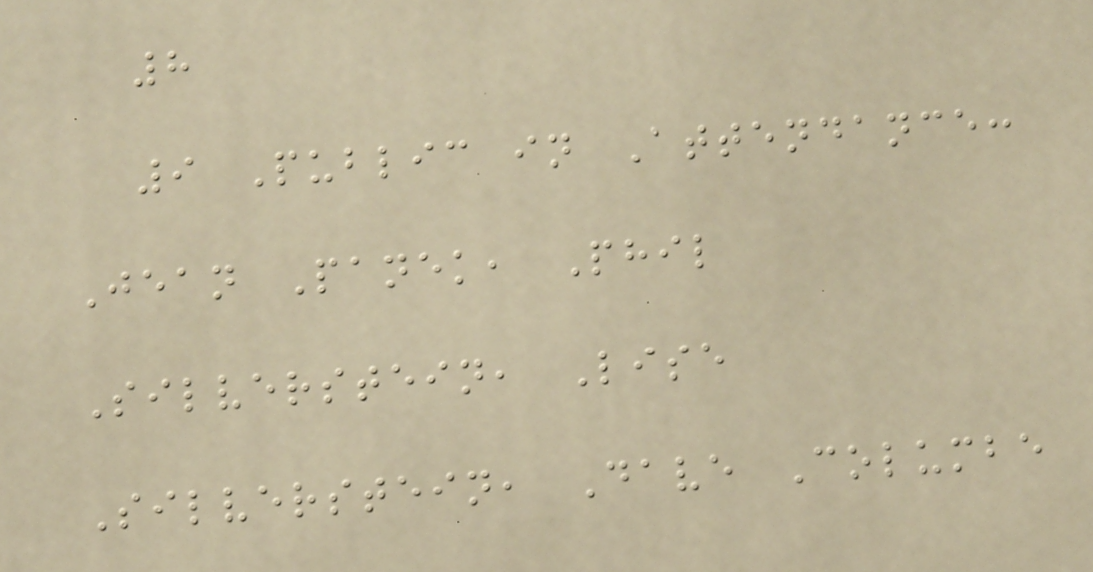8
9 Public in Attendance:
Jean Panek, Phil
Silverstein, Lise
Silverstein, Dave Columbe
